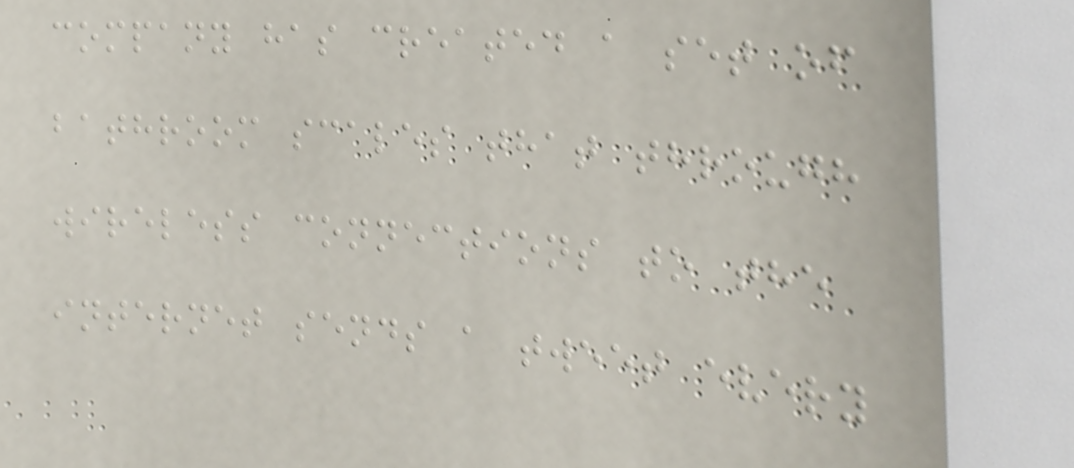company has created a set of
bathroom scales that through
wireless connections to the
internet sends a tweet every
